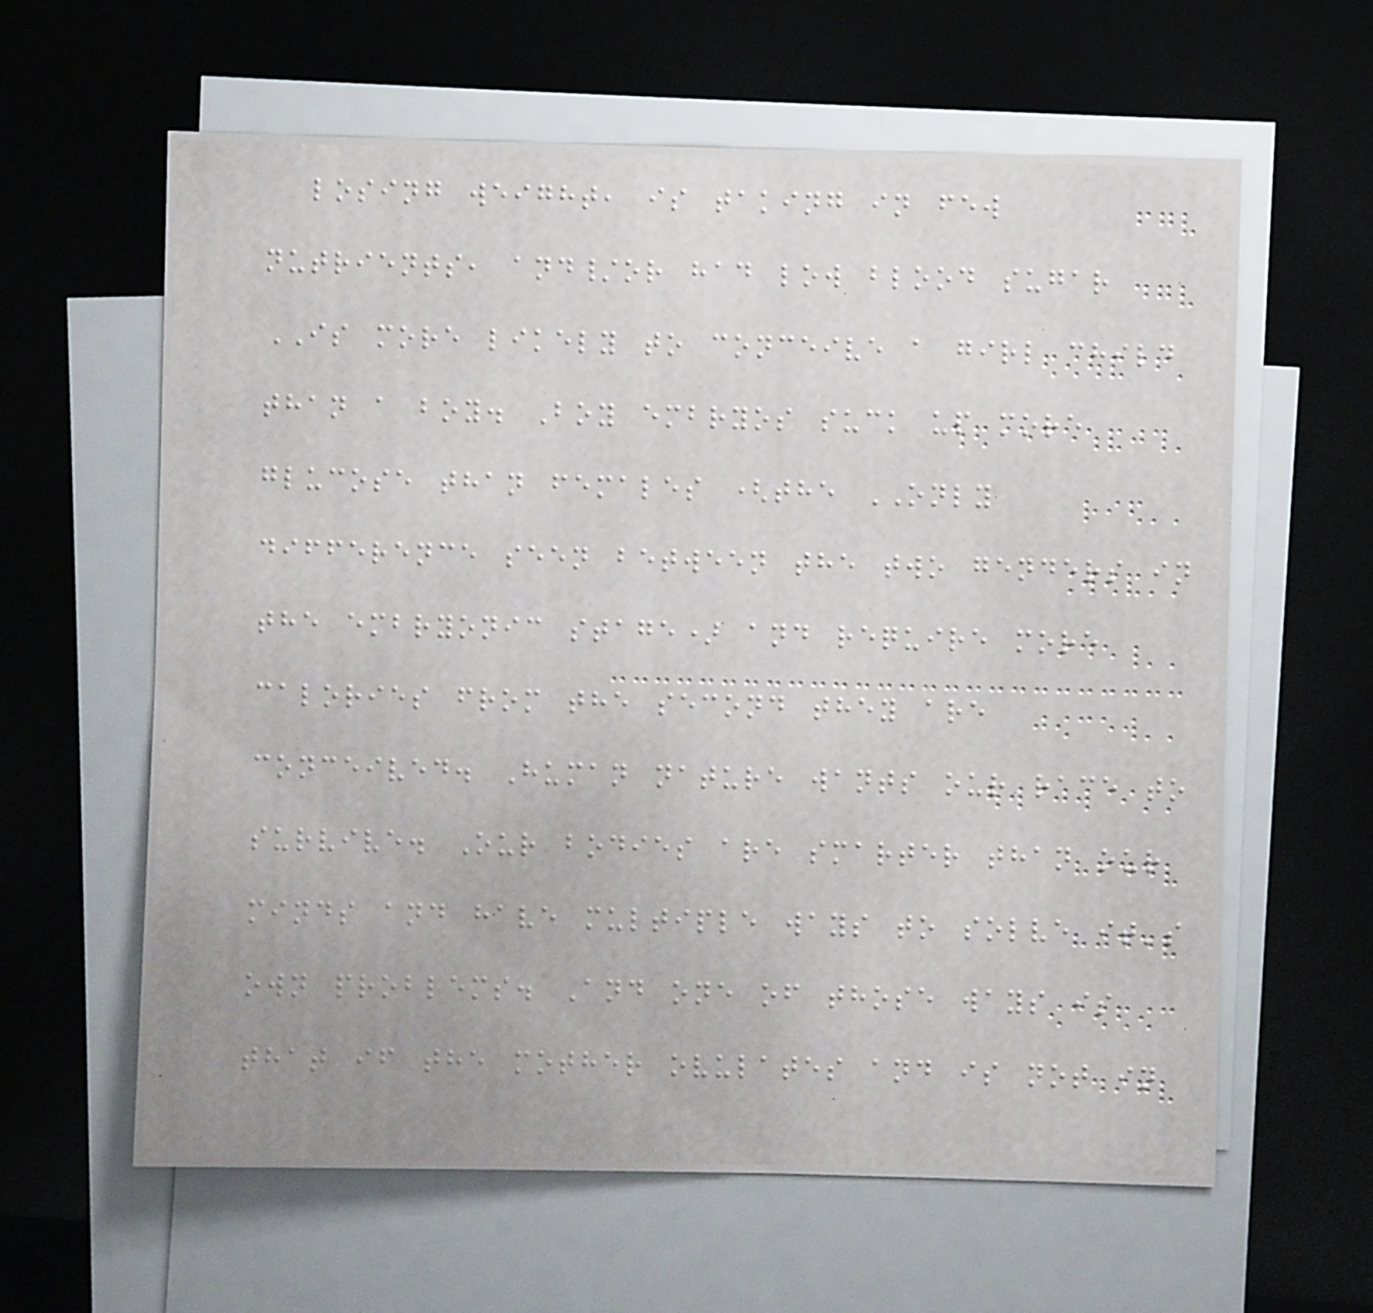losing weight, is taking in few
nutrients, and/or had low blood sugar
IS more likely to conceive a girl child
than a boy. Boy embryos suck up more
glucose than females (the ONLY
difference seen between the two genders in
the embryonic stage) and require more
calories from the second they are
conceived. Human nature wants our race to
survive. Our bodies are smarter than our
minds and have multiple ways to solve it's
own problems. And one of those ways is
that if the mother ovulates and is not in
